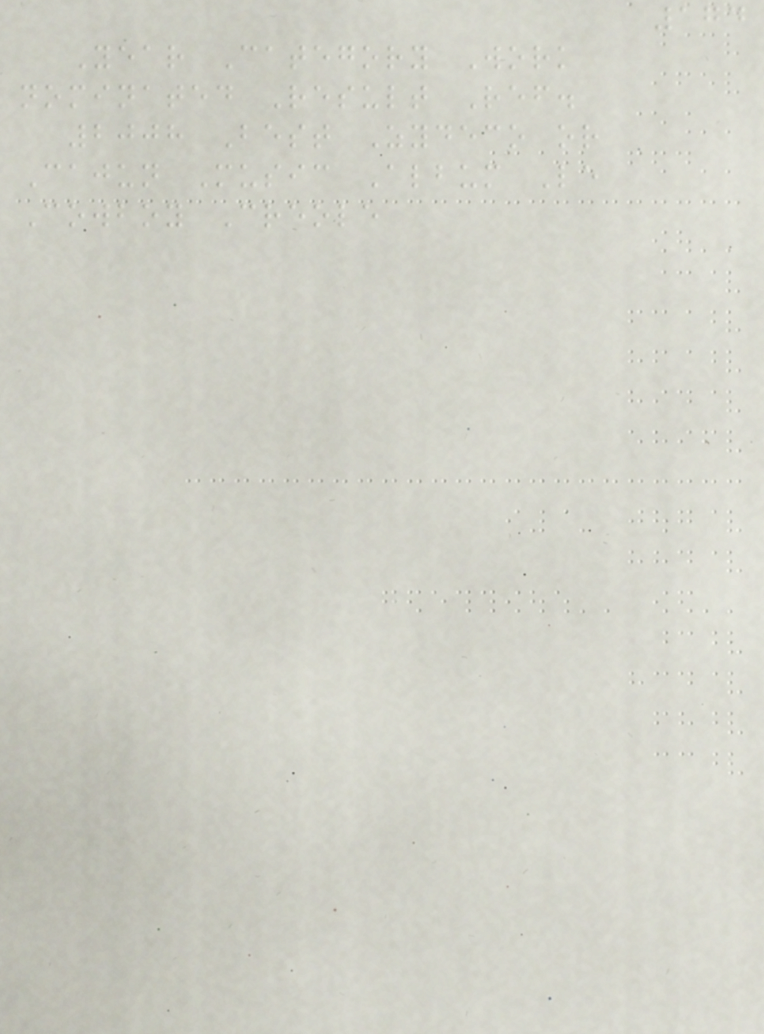174
Year Category Work
nominated Result Ref.
2008 Best Zydeco or
Cajun Music Album Le
Cowboy Creole
